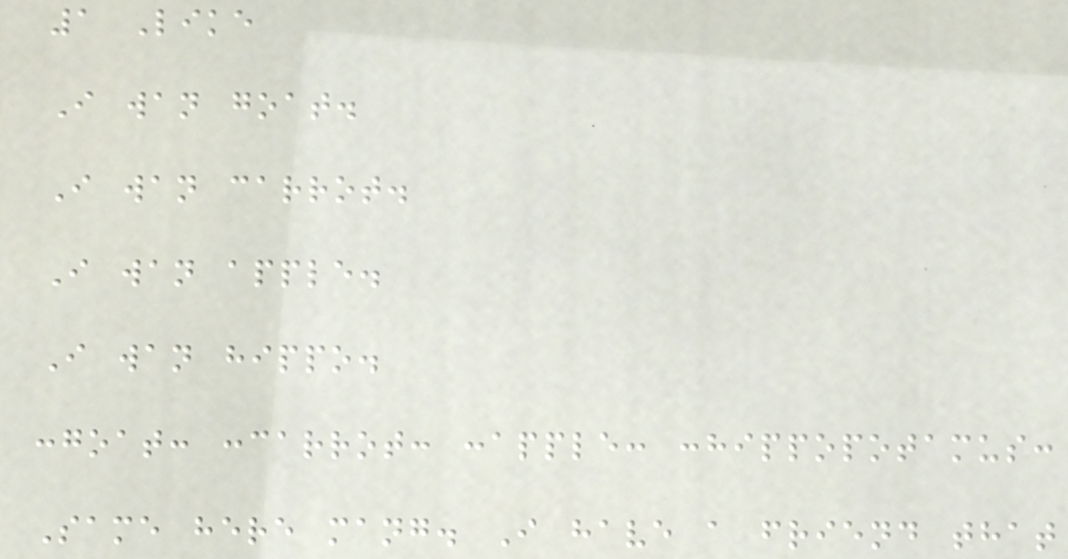1 Like
I wan goat.
I wan carrot.
I wan apple.
I wan hippo.
:goat: :carrot: :apple: :hippopotamus:
Same here mang. I have a friend that
